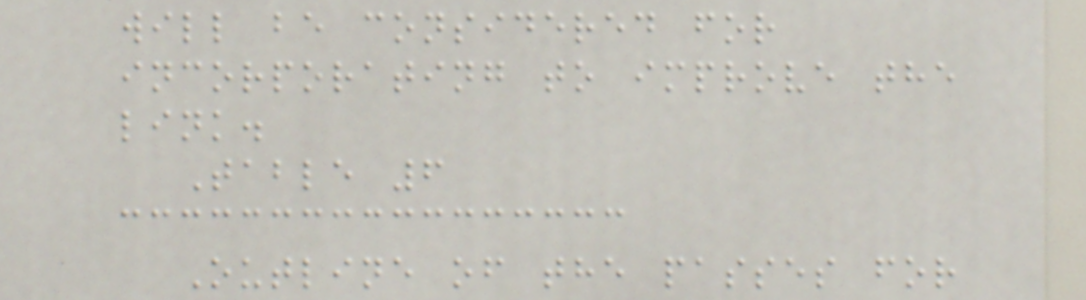will be considered for
incorporating to improve the
link.
Table 6
Outline of the passes for
